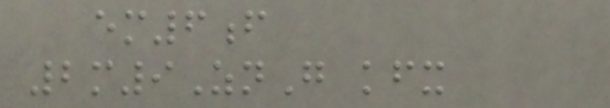em6f
2m9ZnG kfx
